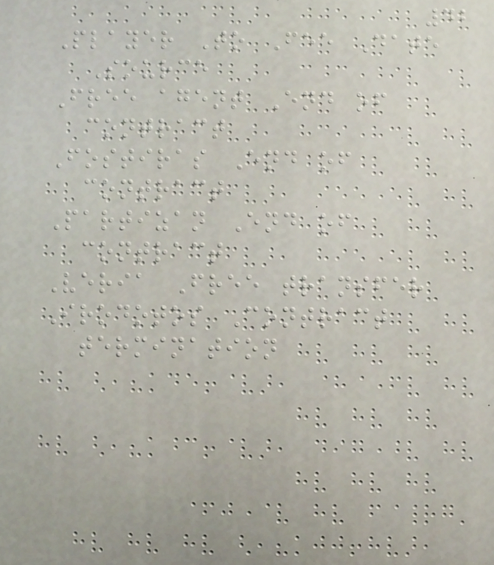42
Player To Fee Date
Source
Free agent End of
contract
Fostiras End of
contract
Partizan End of
contract
Veria Free transfer
Irodotos Contract
termination
